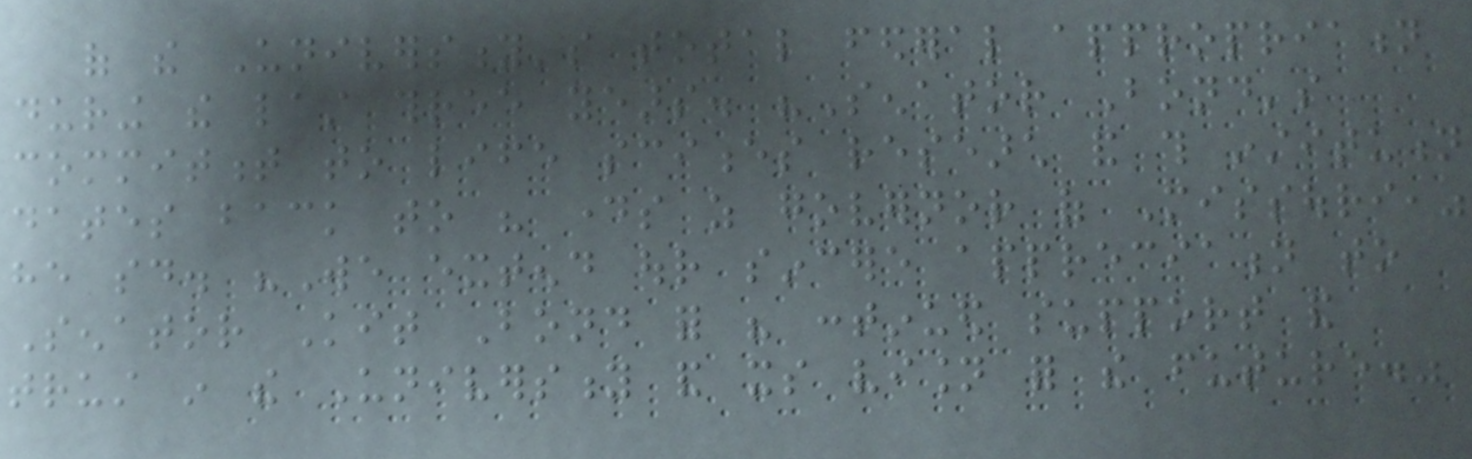of the University's total federal appropriation
during the last three years. "Senator Bond's
commitment to life sciences research and this institution
dates back to his days as governor of Missouri,"
he said. "We extend our sincere appreciation to
Senator Kit Bond for his continued support and
trust in the University and its vision for the future."
